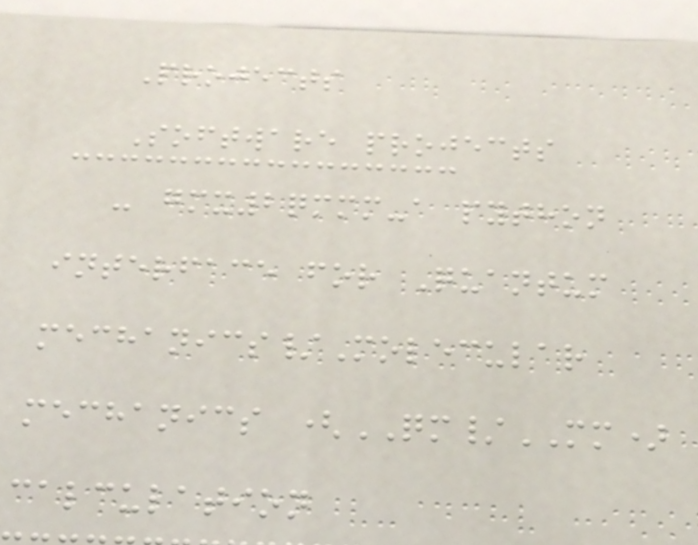Projects
Software projects
- gmx2qmmm-a python
interface for Quantum
mechanics/Molecular
mechanics (QM/MM)
calculation
